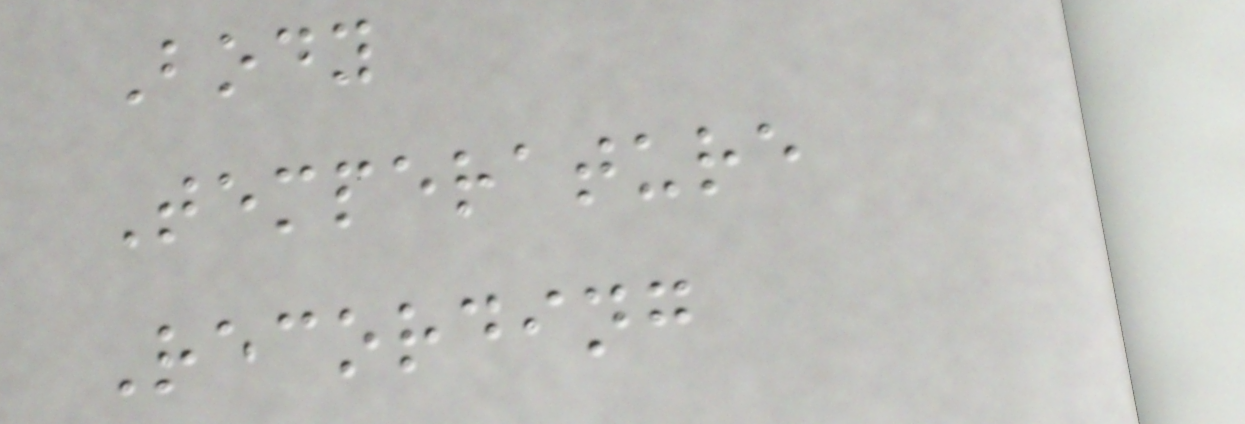Body
Temperature
Recording
